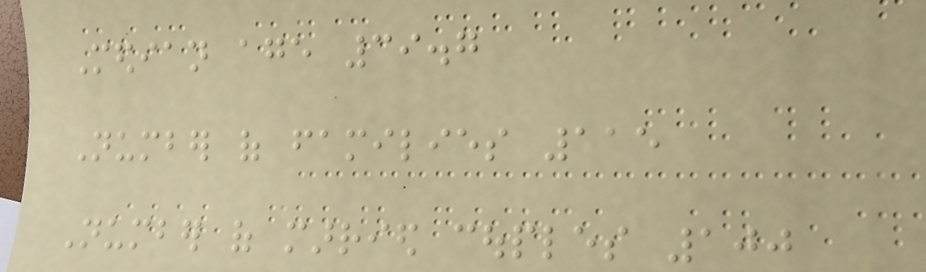Median age 39.7
Number of families 115
Number of married couples 100
